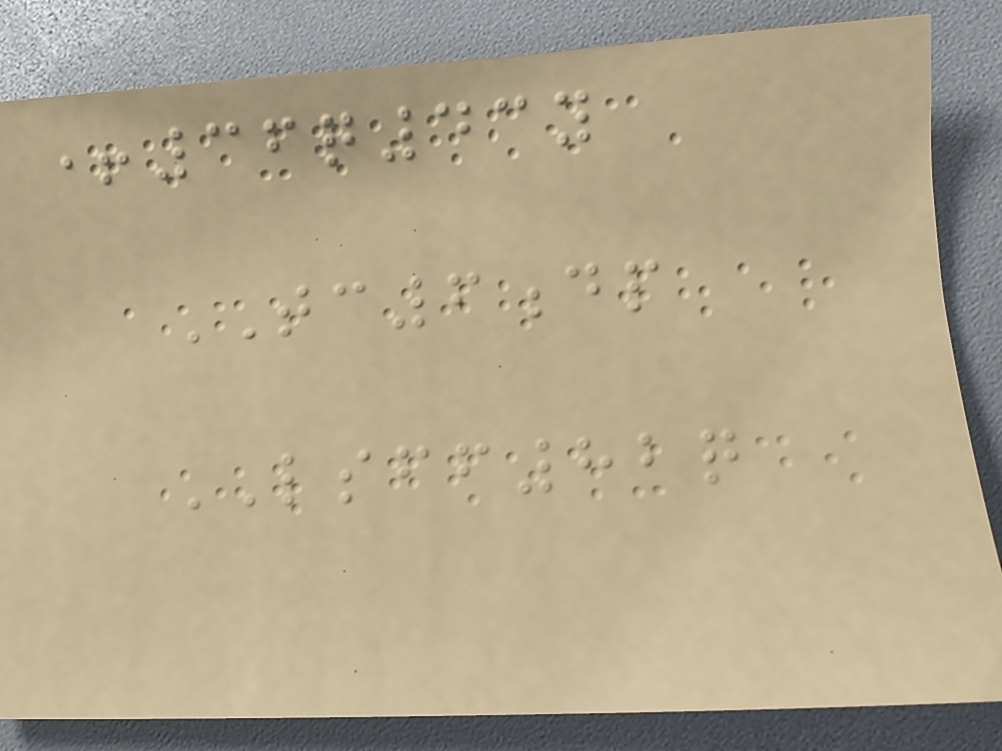+36q43y
TC6dp
LSFF82q
